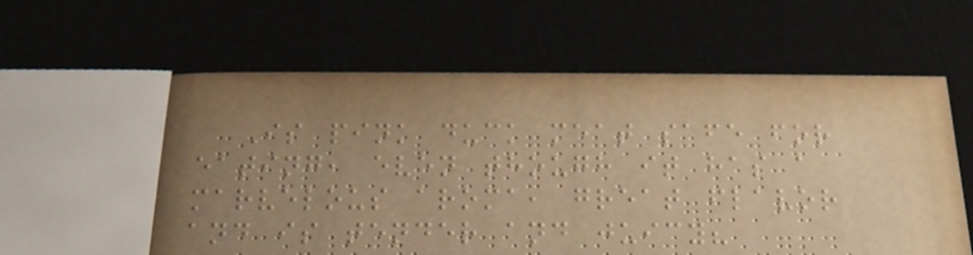Is pink duck meat safe for
eating, even though it has a
marvelous aroma, great flavor
and is tender and juicy?
